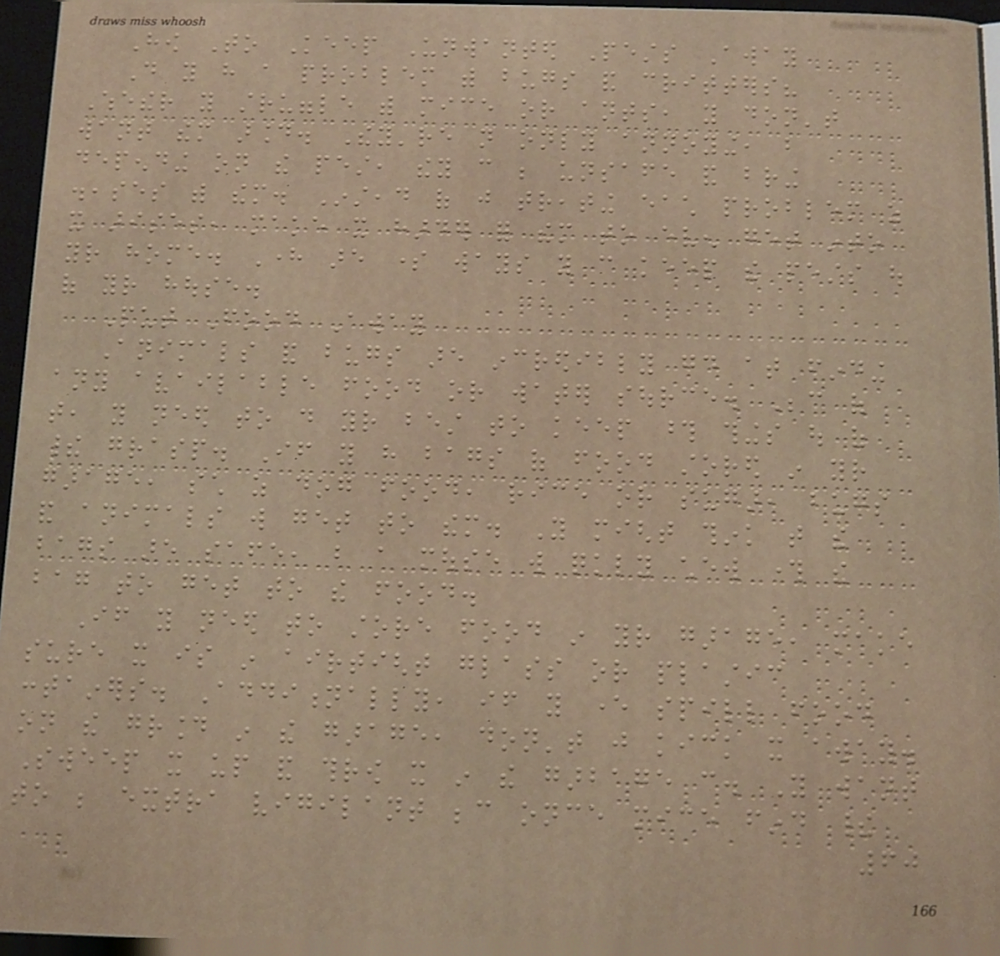How To Keep Unwanted Pests Away
Do you have a problem with bugs and critters?
Whether you struggle with mice or ants, you don't
want them around. They're not only annoying, but
depending on the pest, they can be unsafe and bring
diseases with them. Instead of just treating each problem as
it arises, make it harder for them to even get into
your home. Here are some ways you can keep the pests out
of your house.
Put Food Away
Animals and bugs are incredibly good at finding
any available food or water source. Because of
that, you need to do your best to keep those things out of
their grasp. If you have bags of food stored in your
garage, such as dog food, rice or sugar, bugs
and animals will get to them. You might think that the
bags are safe, but a mouse will quickly chew through the
bag to get to the food.
If you need to store food in your garage, make
sure it is in airtight glass or plastic
containers. Additionally, if you ever spill food
on the ground in the garage, don't just kick it away.
Sweep it up and throw it in the garbage can. You want
to be extra vigilant because once mice find their
60
